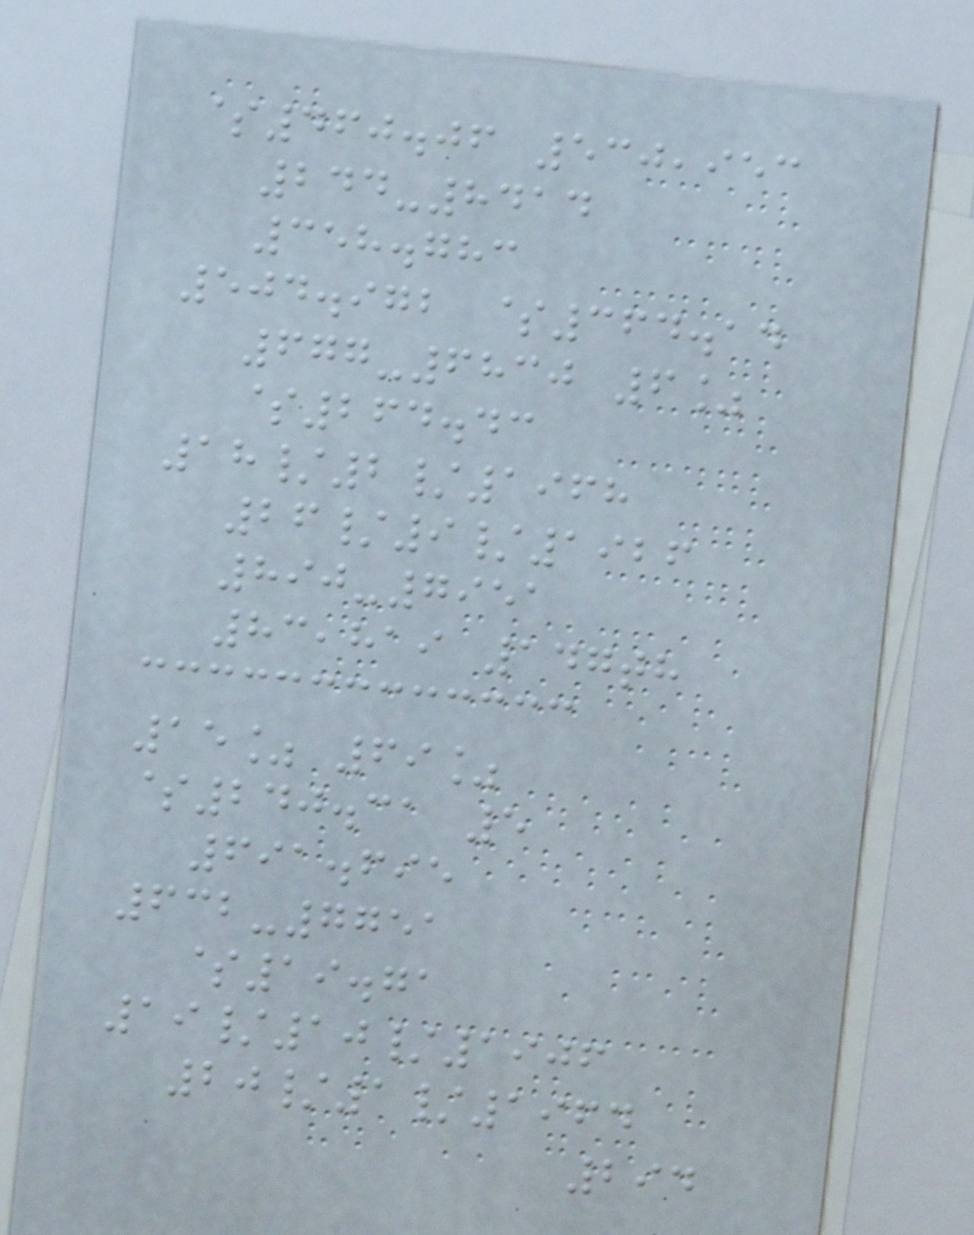$460.06 530,953
244-8414
358.783
504.972 $364.14
677-6830 6%
$264.43
18/2/1968
26/9/1926
890-7951
83,819 147th
15% 69%
$240.31 5
691.695
632-7751
$19.71
19/10/1906
20/1/1964
294
